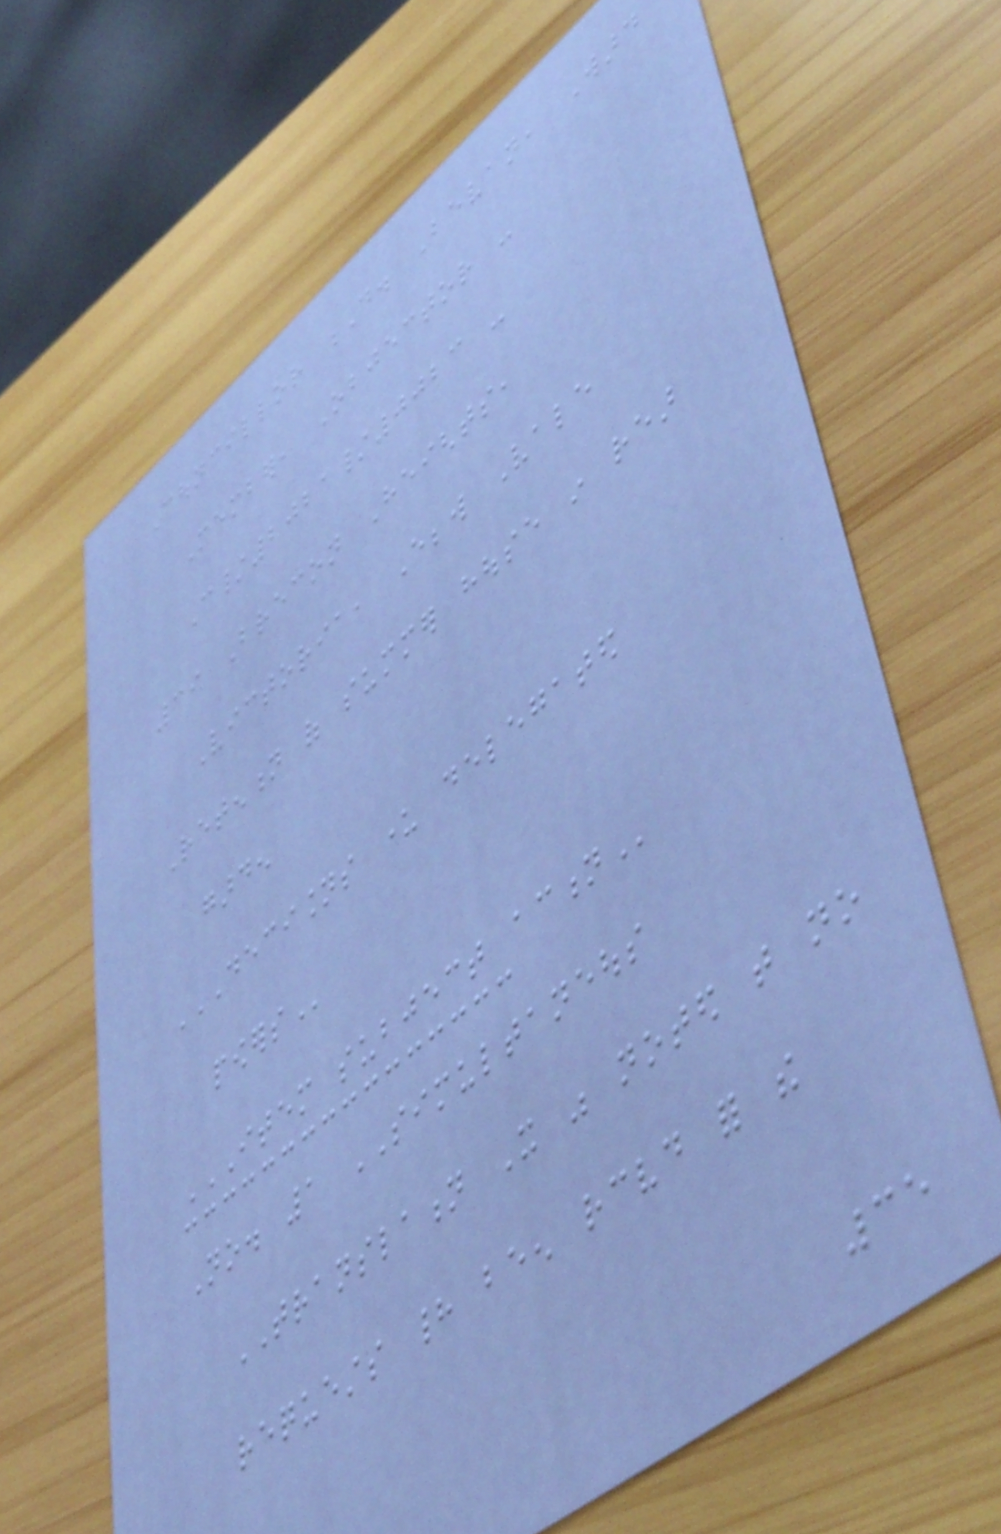Councillor D. Bevan, Ward
Member, Objector -
C/2021/0023 -
39 Brecon Heights,
Victoria, Ebbw Vale
Retention of summer house in rear
garden
DECISIONS UNDER DELEGATED
POWERS
ITEM SUBJECT ACTION
No. 1 SIMULTANEOUS
TRANSLATION It was noted that no
requests had been received for the
35
